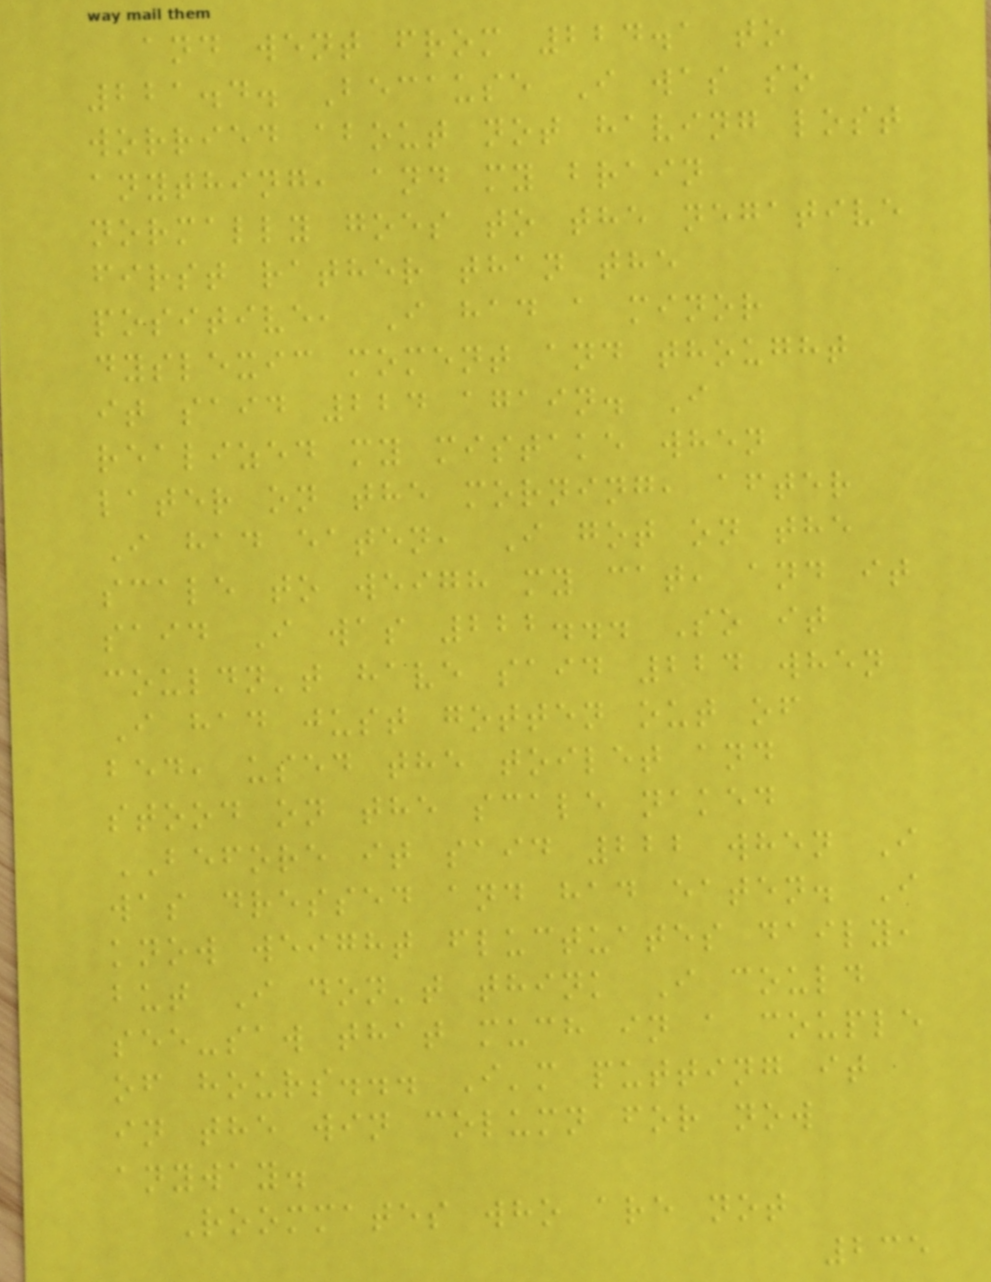and went from 224.1 to
221.4. Because I was so
worried about not having lost
anything, and my brain
normally goes to the negative
first rather than the
positive, I had a minor
dyslexic moment and thought
it said 224 again. I
realized my mistake when
later on the morning, after
I had eaten, I got on the
scale to weigh my cat, and it
said I was 222... So it
couldn't have said 224 when
I had just gotten out of
bed, used the toilet and
stood on the scale naked
BEFORE it said 222 when I
was dressed and had eaten. I
know weight fluctuates daily,
but I don't think I could
see-saw that much in a couple
of hours... I'm putting it
in the win column for now
anyway.
Roommates who are not
235
